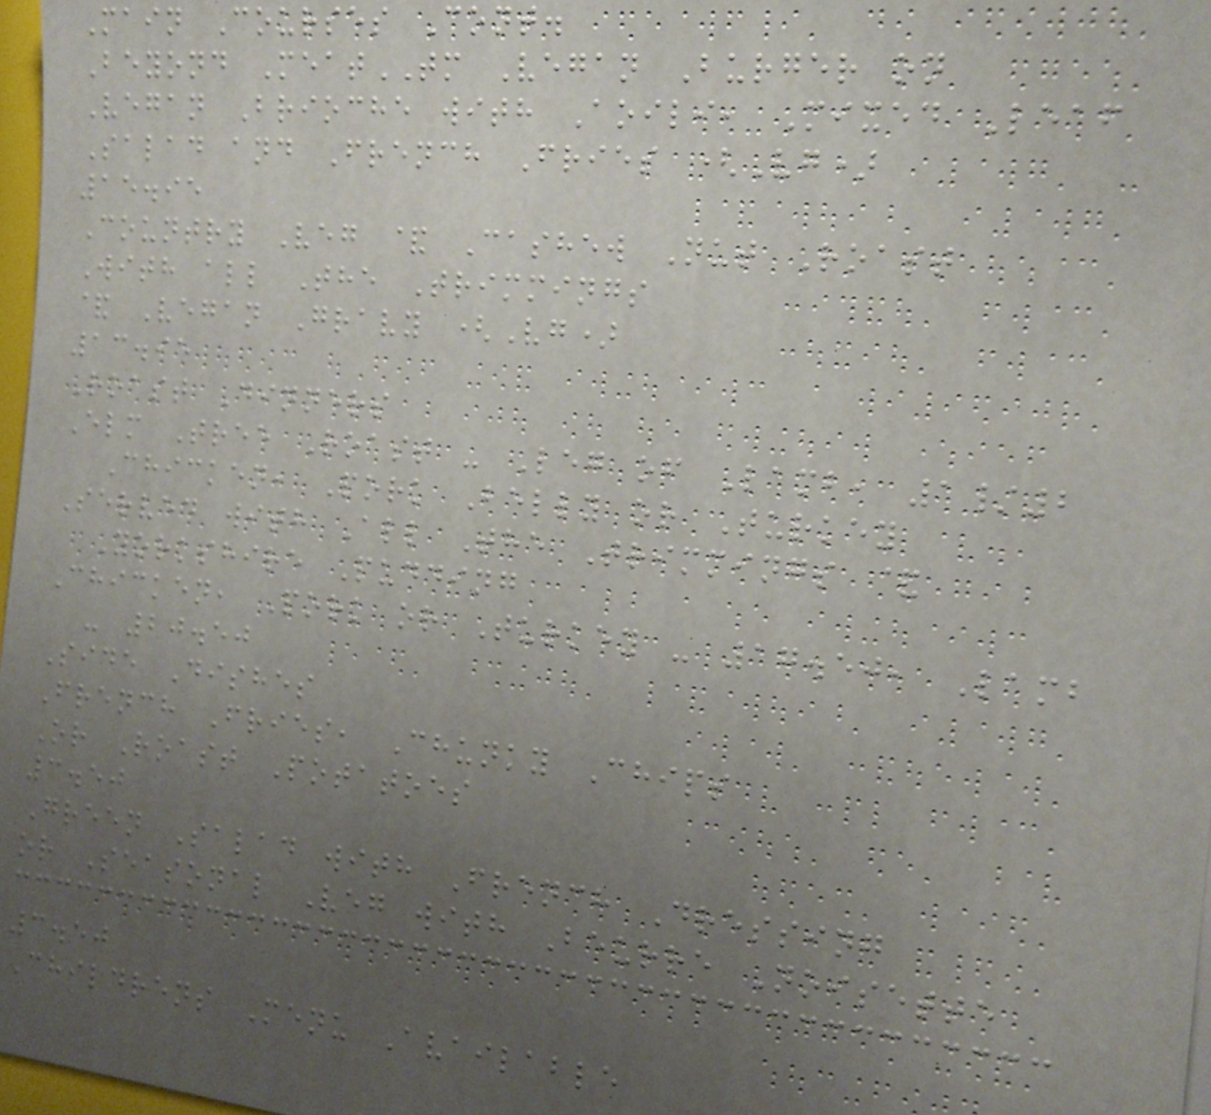Main Courses Cont.
Beyond MeatTM Vegan Burger on
Vegan Brioche with Aoili, Mixed Leaf
Salad and French Fries (Vg)
15.95
Country Veg & Cashew Nut Roast
With all The Trimmings
& Vegan Gravy (Vg)
13.95
Roast Dinners
Elm Tree Roast - Leg of Lamb, 1/2
Chicken, Pork Belly or Turkey
Served with All The Trimmings &
Yorkshire Pudding
Chicken, Pork or Turkey - 17.50, Lamb
- 20.50
Side Dishes
French Fries, Chunky Chips
Or Roast Potatoes
3.50
Green Salad with French Dressing
or Seasonal Veg with Beurre Noisette
3.50
Childrens Menu Available
